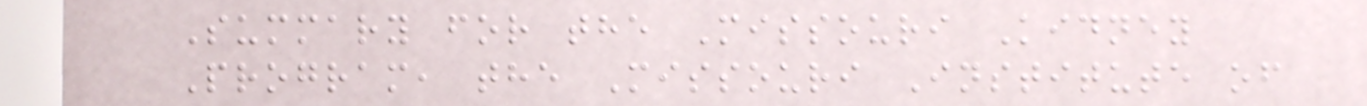Summary for the Missouri Kidney
Program, the Missouri Institute of
